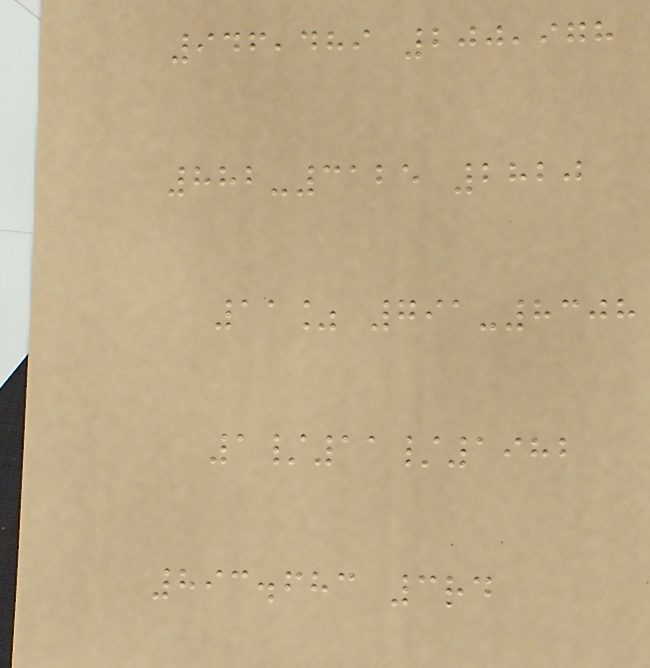946,489 200,978
882-3125 2820
11% 791-8308
1/11/1982
893.683 3rd
